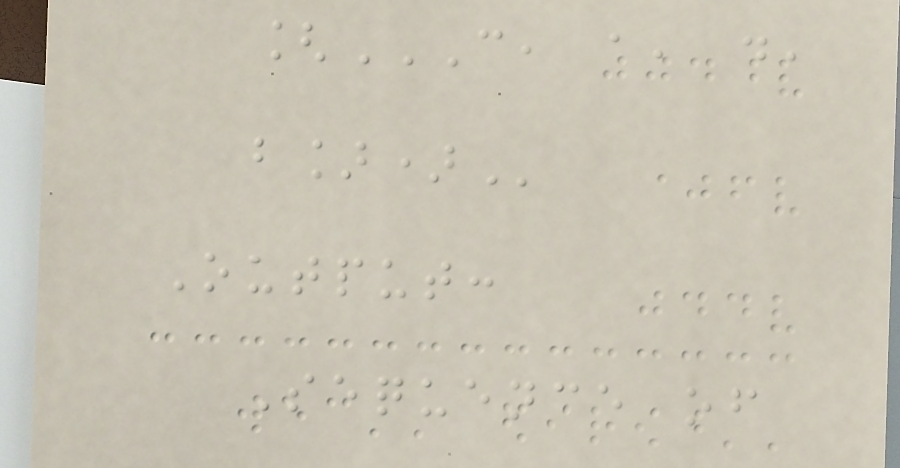[C, A, D,
B])
Output:
Sequence of
